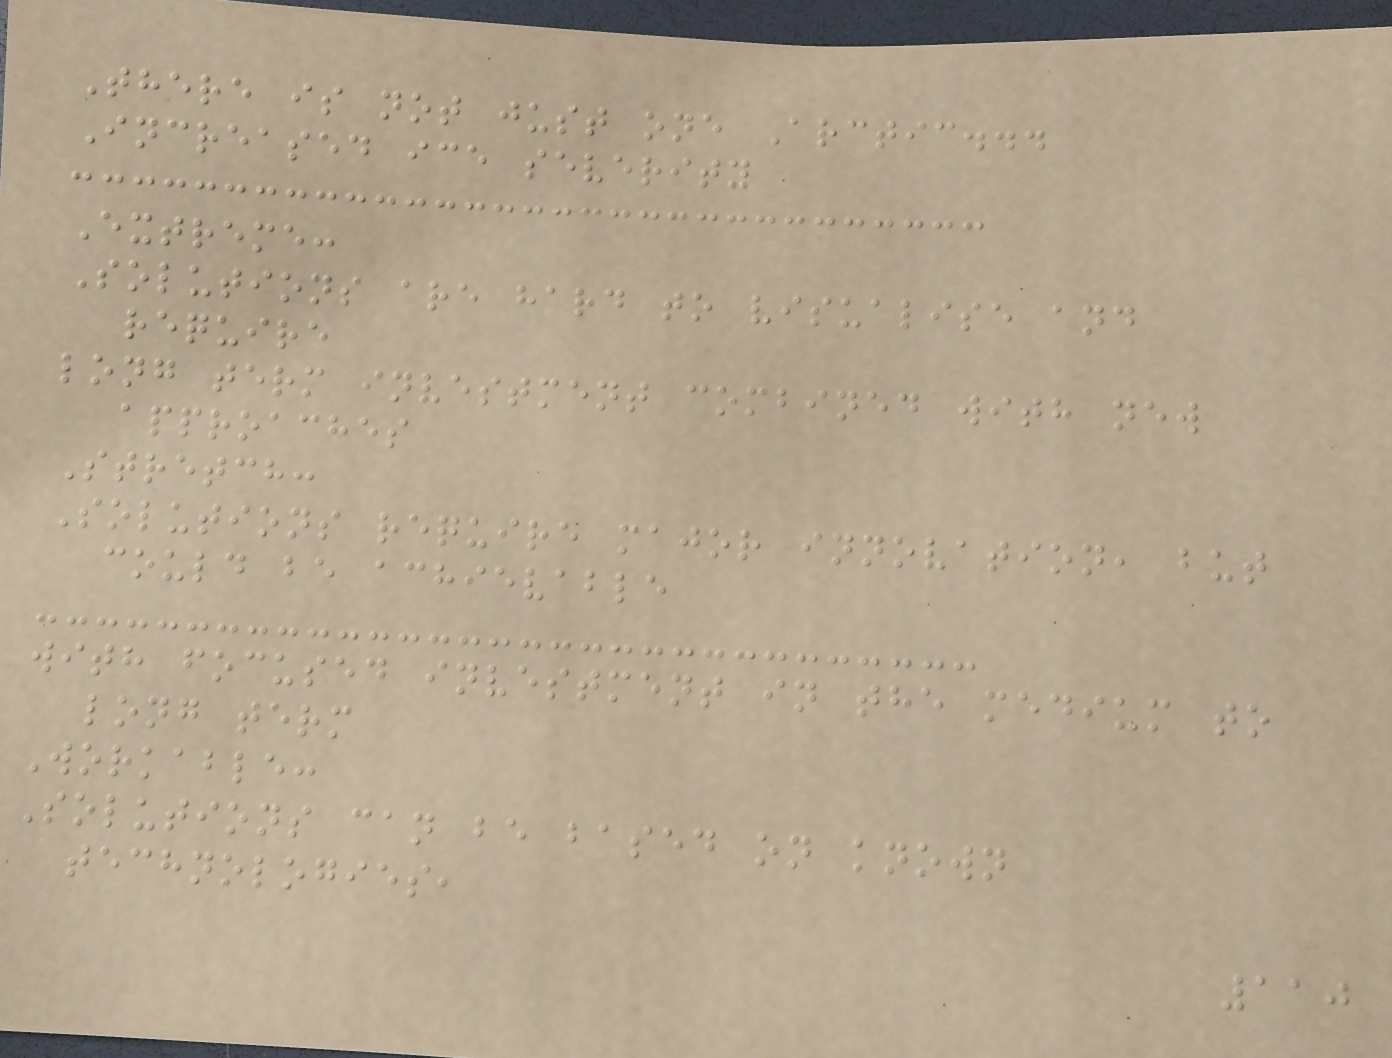There is not just one Arctic...
Increased ice severity
Extreme:
Solutions are hard to visualise and
require
long term investment combined with new
approaches
Stretch:
Solutions require major innovation, but
could be achievable
with focused investment in the medium to
long term
Workable:
Solutions can be based on known
technologies,
110
